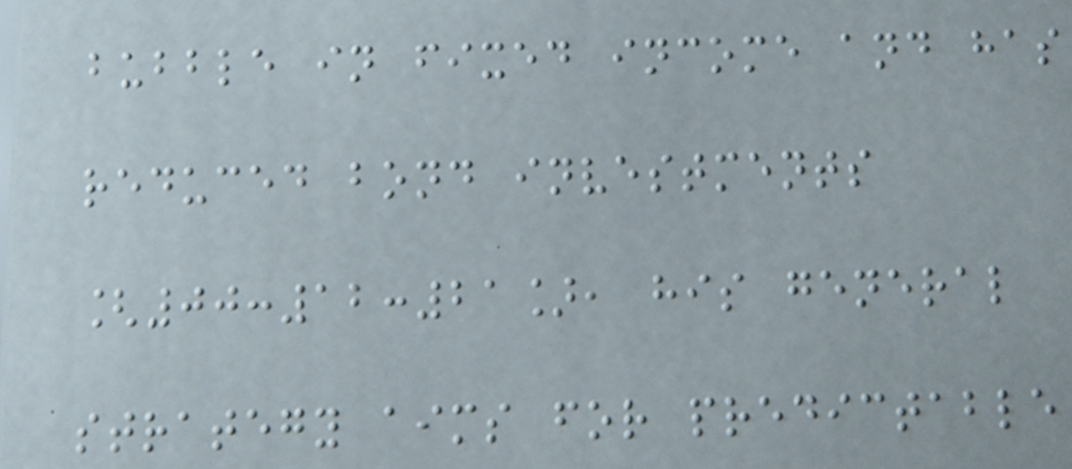bubble in fixed income and has
reduced bond investments
[00:12:21], his general
strategy aims for predictable
